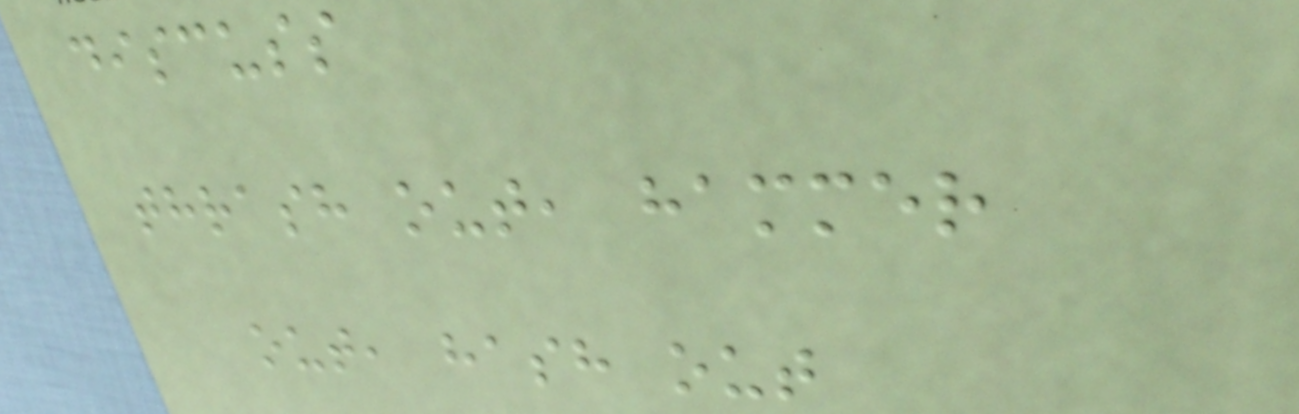discuss
thrash out, hammer
out, hash out
